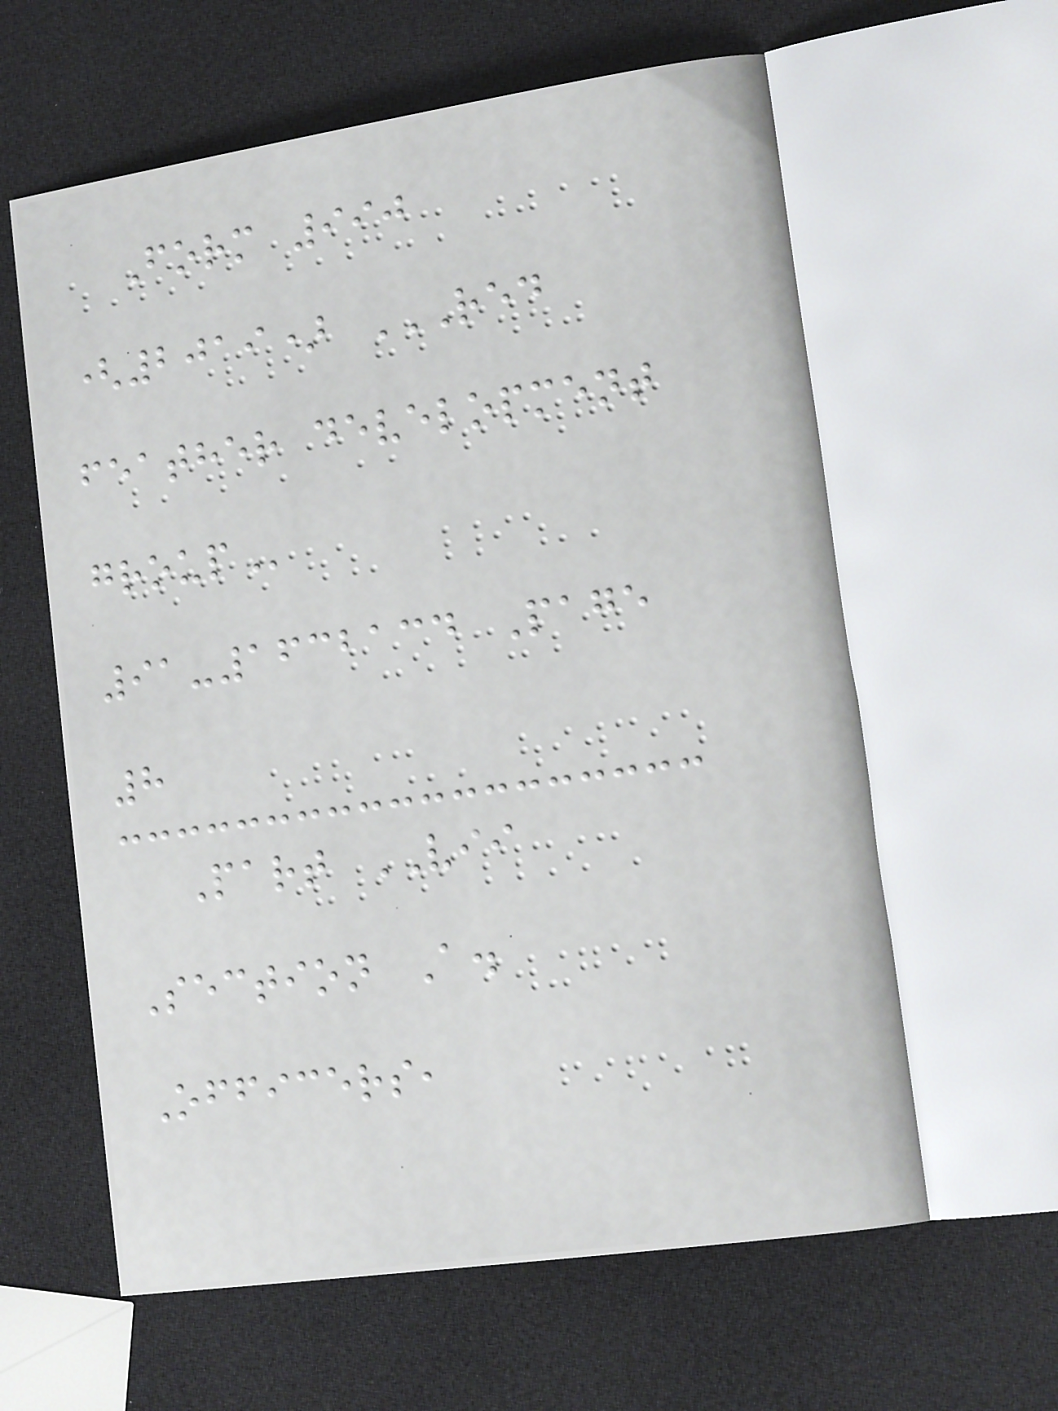Form 990
(2019) RED
FEATHER DEVELOPMENT
GROUP
91-1632134 Page
8
Part VII
Section A.
Officers,
